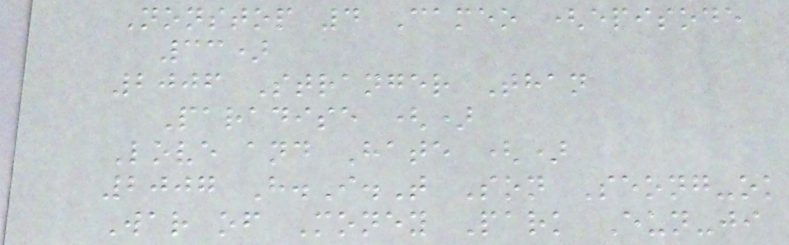Nonstop 4 Cameo (episode
33)
2006 Stranger Than
Paradise ()
Love and Hate ()
2007 H.I.T Son Seong-ok
War of Money Park Eun-ji
